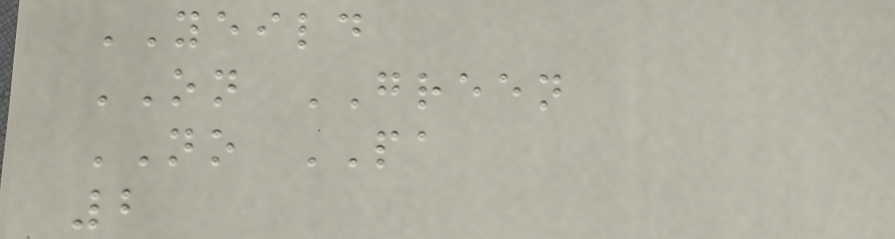YEILD
ON GREEN
NO PA
2
